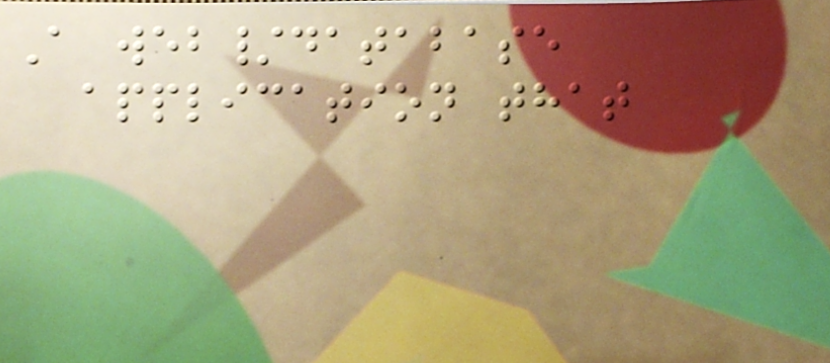A web/database
application that
